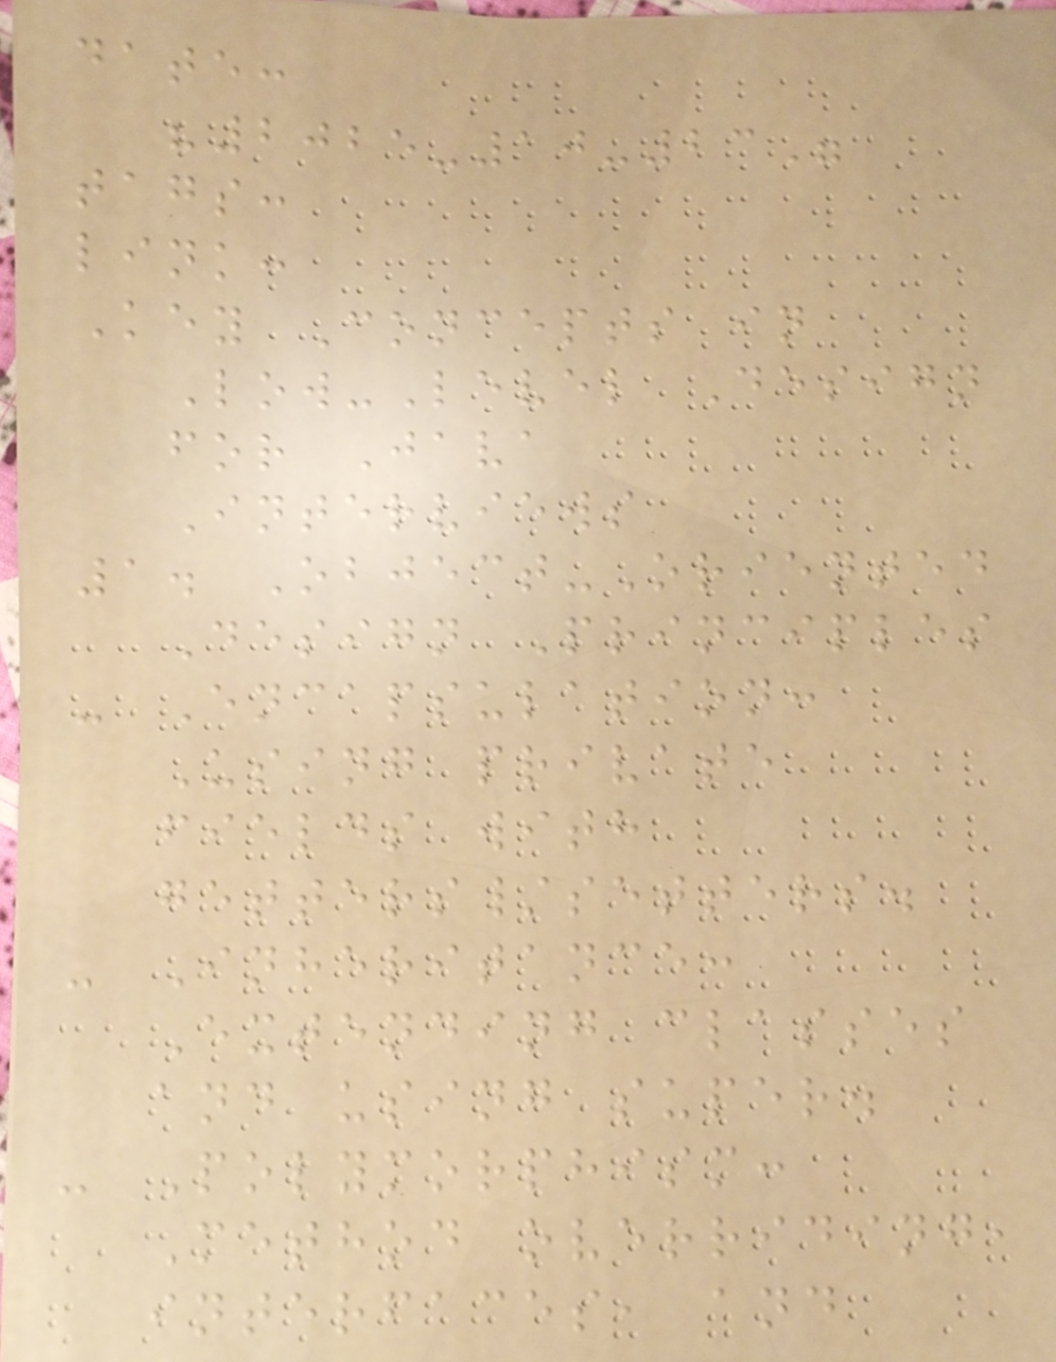date:
"2025-10-23"
tags:
link:
Key Concepts in
Low-Level Design
for Java
Interviews
1. Object-Oriented
Design Principles
- Encapsulation:
Using private
fields with
getters/setters.
- Inheritance:
Extending classes
and using super.
- Polymorphism:
Method overriding,
interfaces, and
